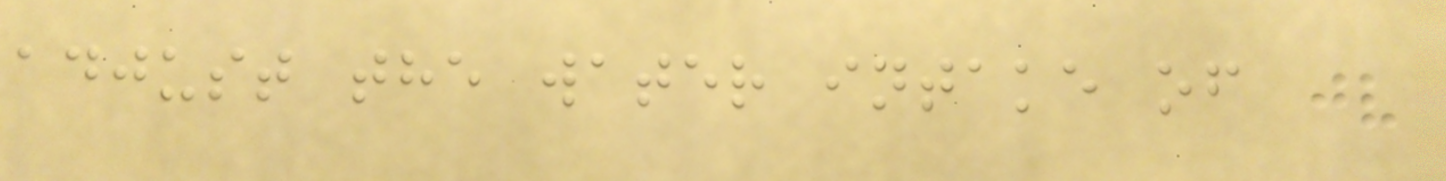adjust the water intake of
